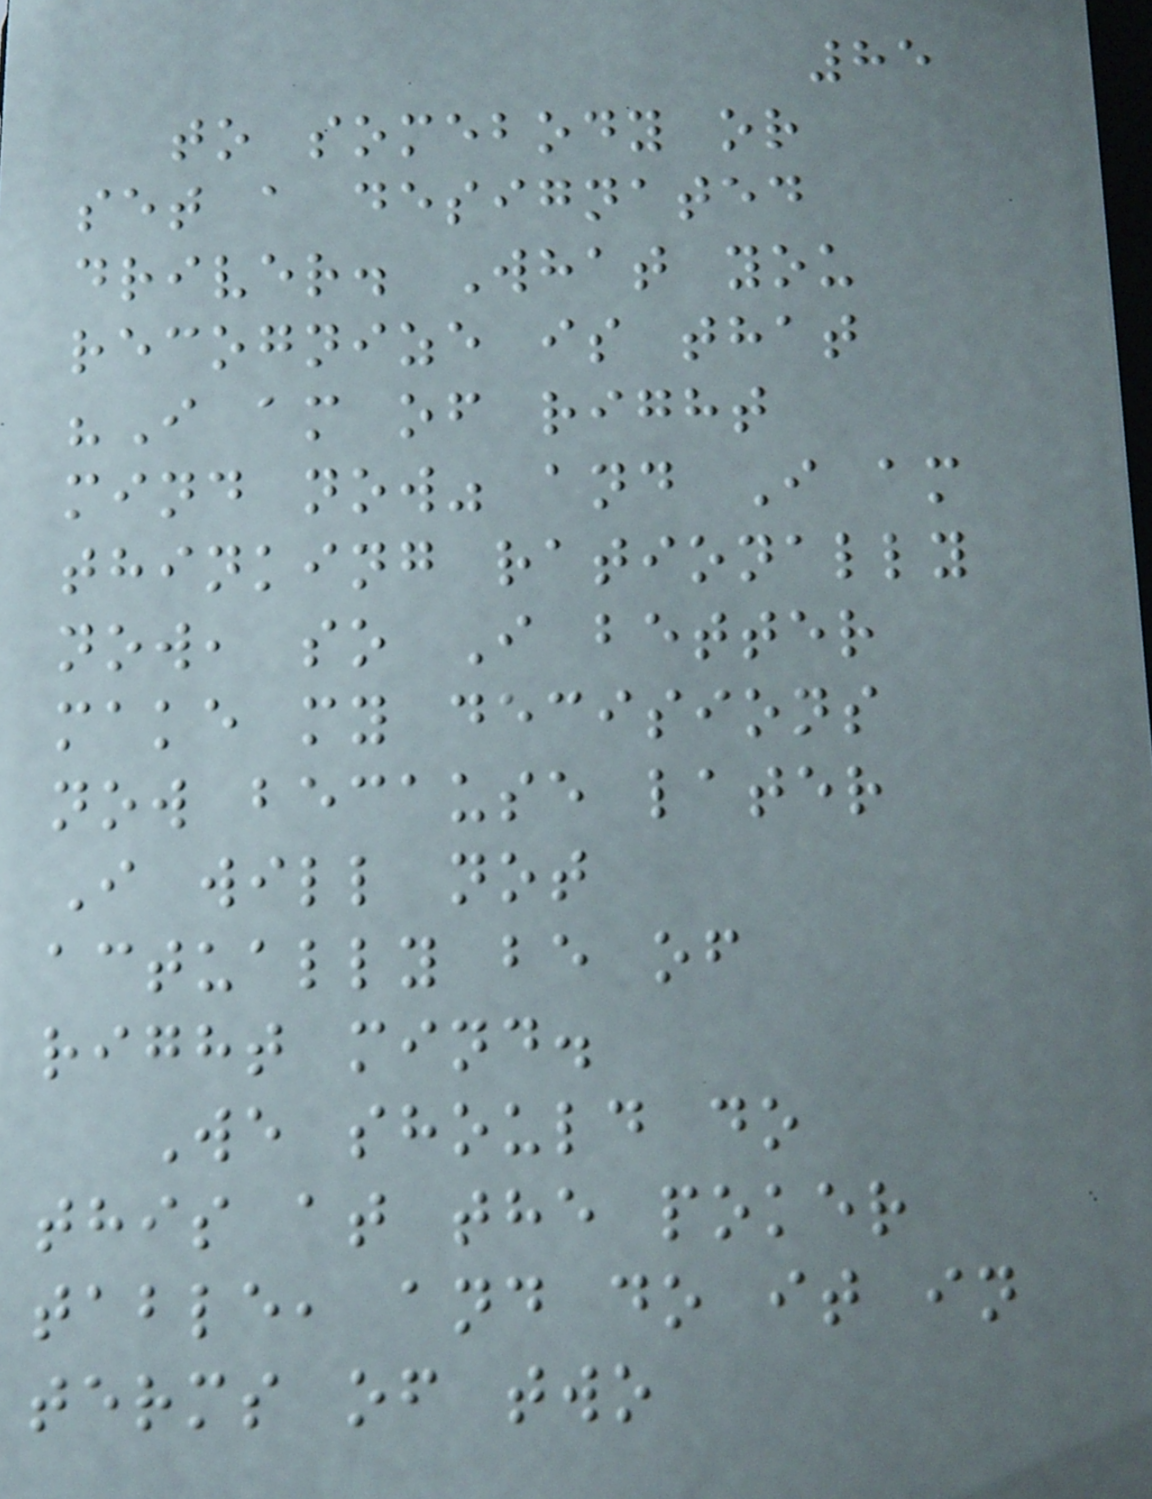85
to somebody or
set a designated
driver. What you
recognize is that
"I am of right
mind now" and I am
thinking rationally
now, so I better
make my decisions
now because later
I will not
actually be of
right mind.
We should do
this at the poker
table, and do it in
terms of two
